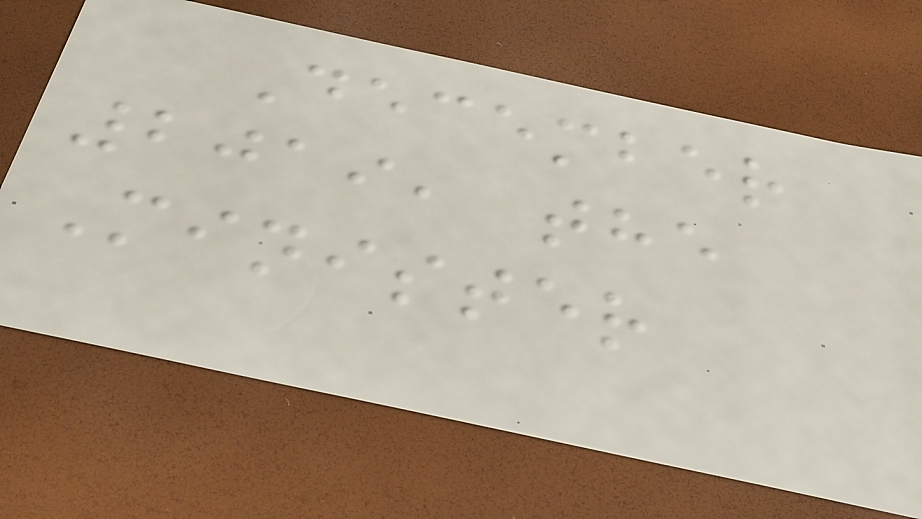December
2019, the
Minister
